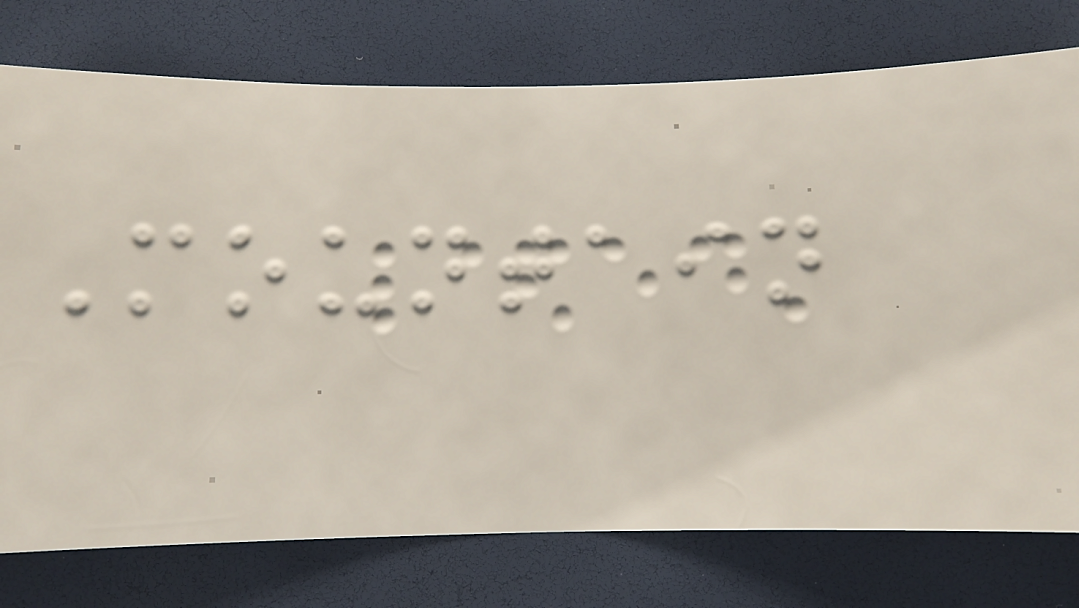Mountain
